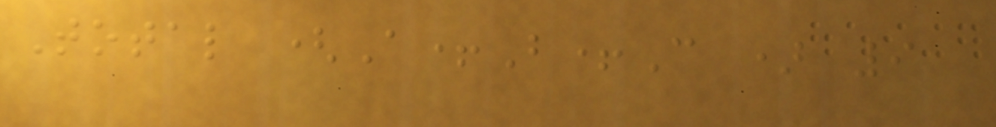Total (A+B+C ) 9
